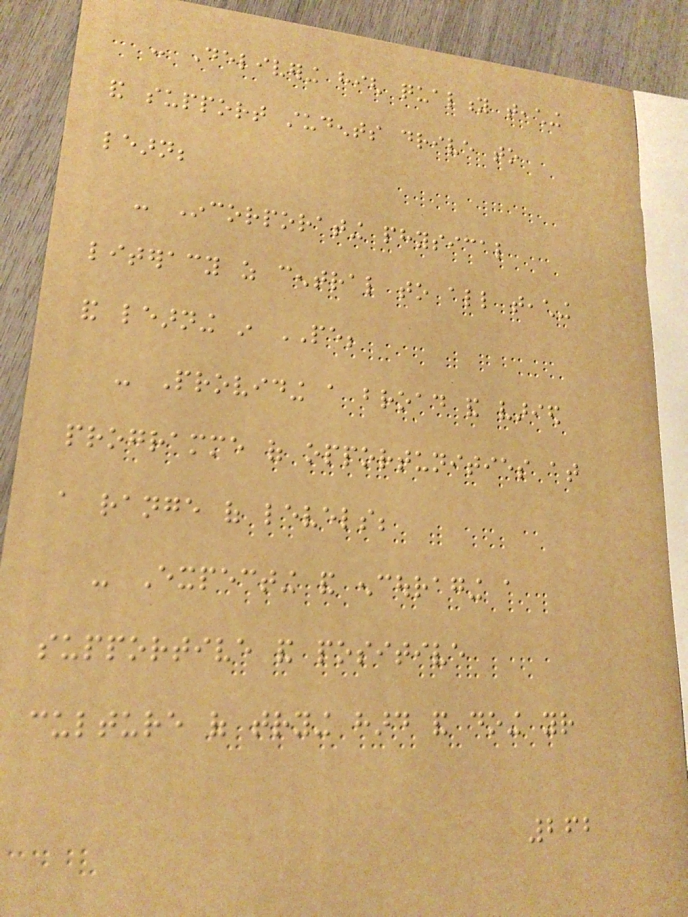- Delivering high quality teaching
and support students drive to
learn;
- Incorporating physical
literacy as central to all teaching
and learning in PE;
- Providing a broad and varied
programme of opportunities at
a range of levels;
- Expecting and encouraging a
supportive and positive
culture of trying hard and doing your
262
